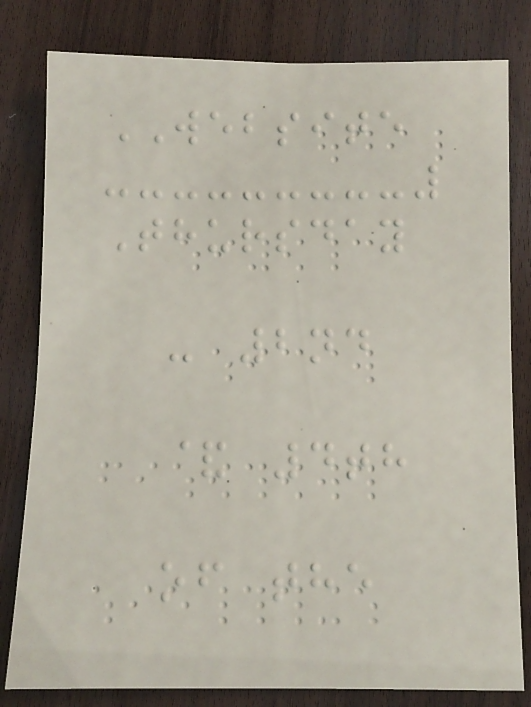WEBSITE
Thursday
- 2nd
& 4th
of the
